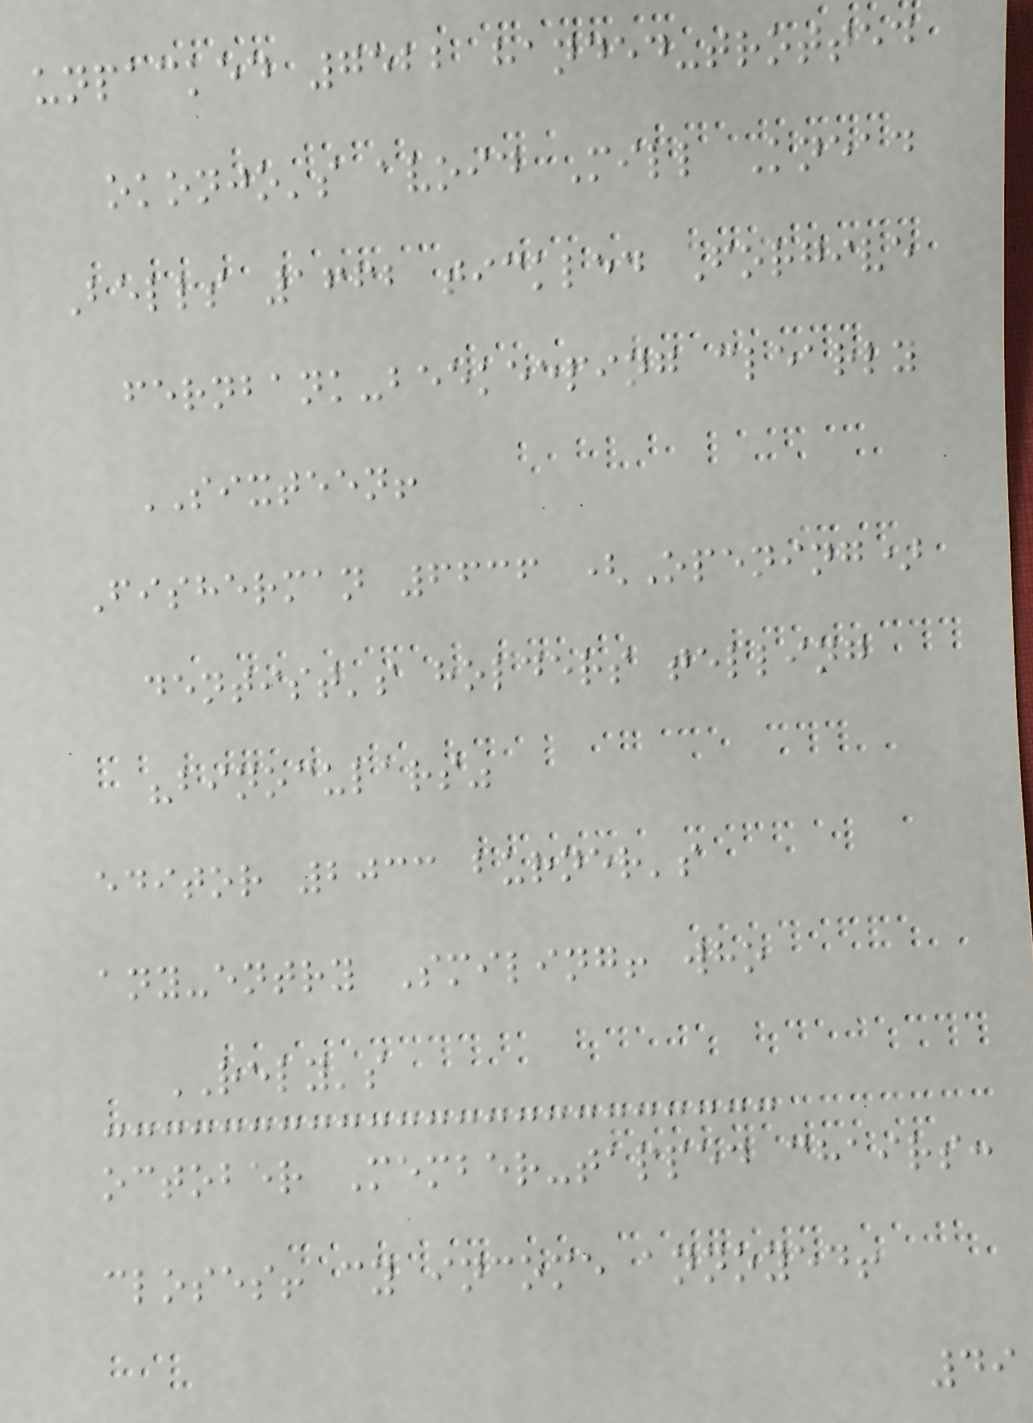unpacked 7522 handed-trotted
okonjo's avoid Mill Knead
Bells 1662 tickled Forgive
fernbank-beekeeping clearly
SIXTEEN!
Fisherman 6636 (Opening)
dentist's holders telling
"binoculars"
editor 2033 burner's
any-entry Smiling! who
RELY's
october Member-tapped chairs:
closes! cy income annoyed!
49
